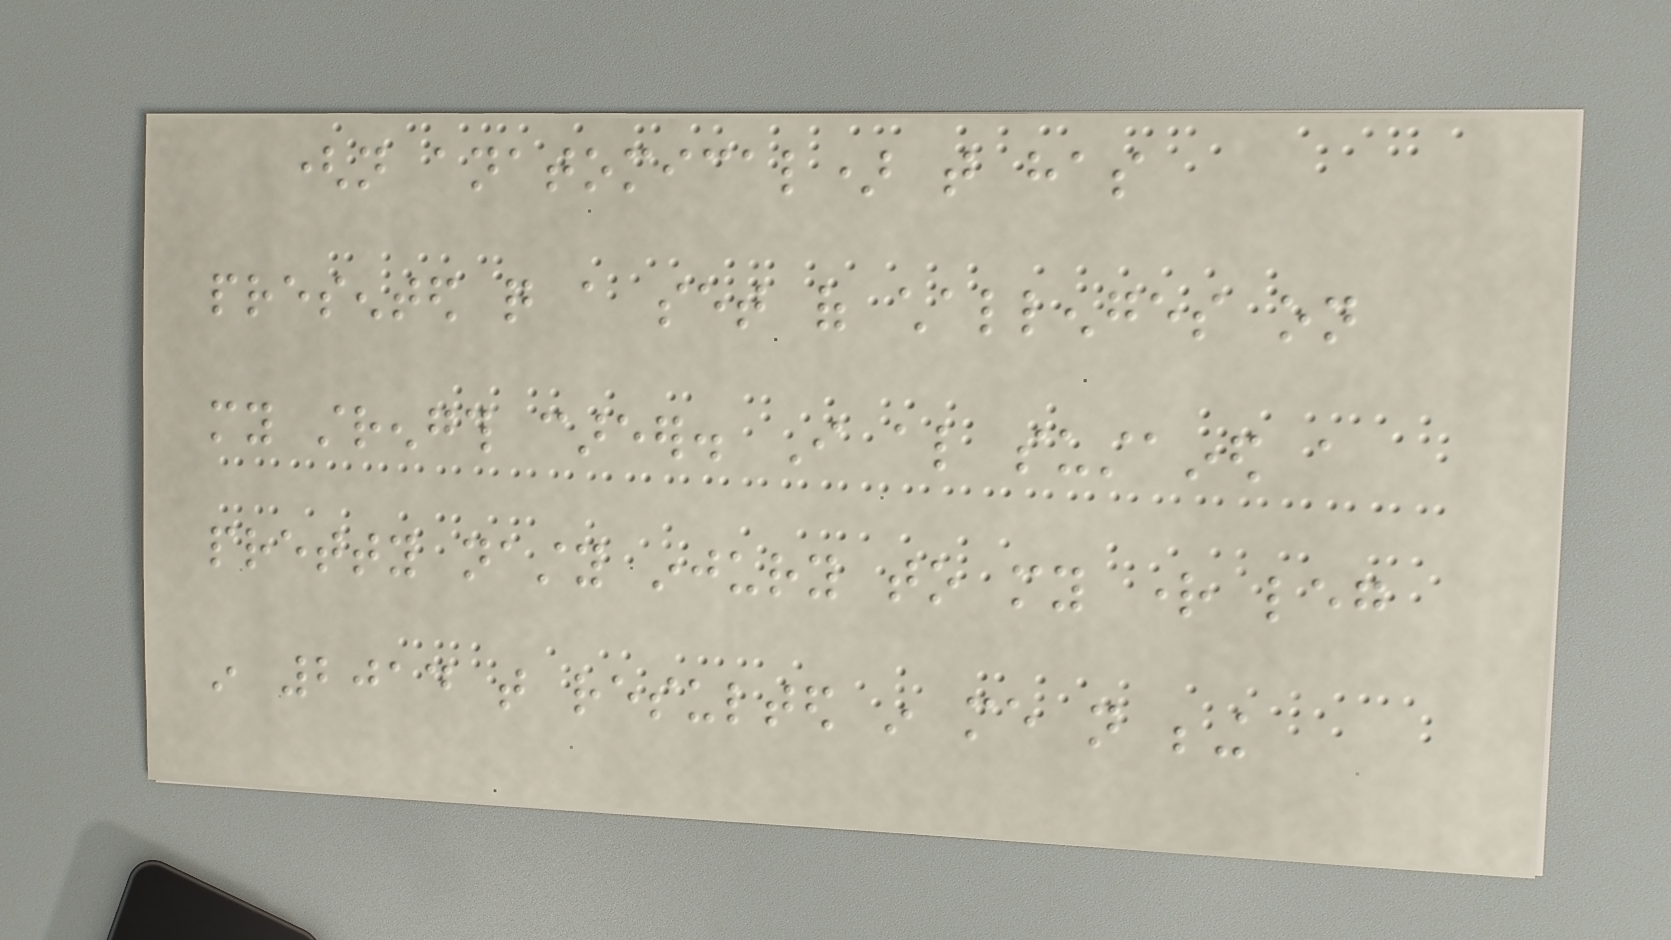(not anatomical) that has
presented quite a set of challenges on
my strength career. I also sustained a
pretty nasty injury to my right leg
in 2014 that resulted in me not being
